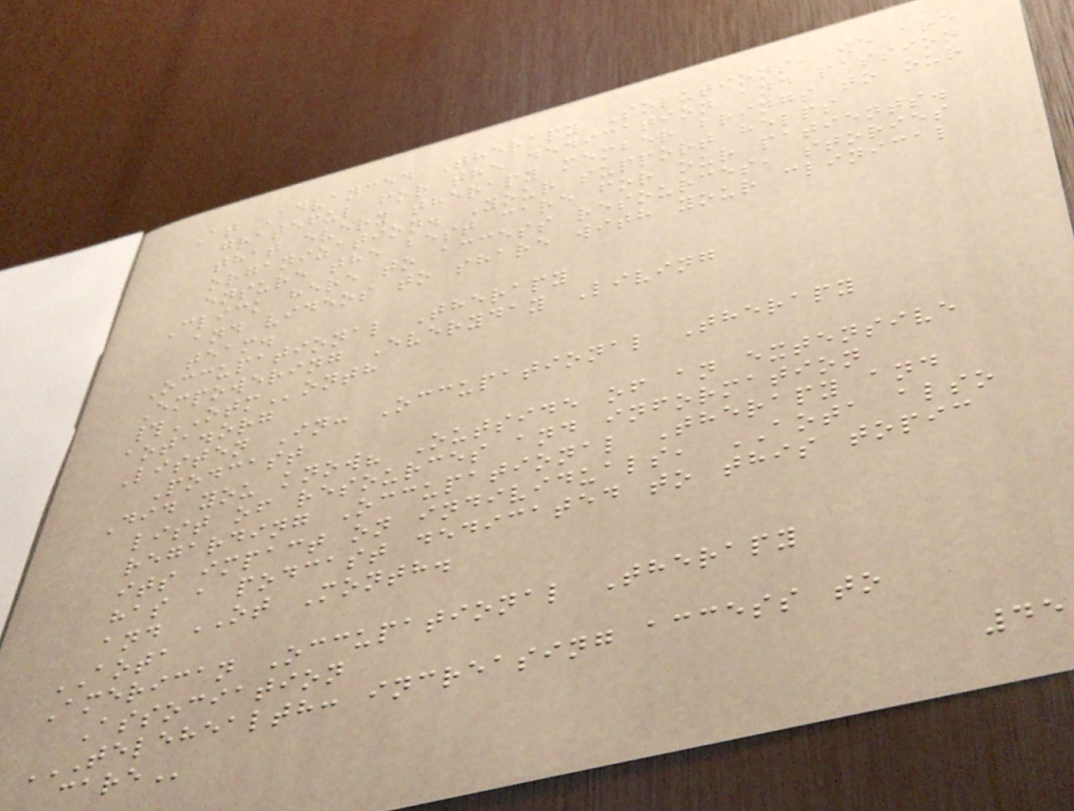At Advanced Therapy Solutions, we are
grateful for the dedication and passion
that every therapy member brings to our
organization. Your support helps
ensure the best care for our patients.
Click here to access resources, stories
and videos to share with your clinical
team.
Occupational Therapy
Empowering Everyday Living
#OTMonth
aota.org
Listen In: Occupational Therapy
Podcast
Did you know? Outside of an extensive
list of resources and information
regarding Occupational Therapy and
its impact on individuals, AOTA also
has a podcast dedicated to this topic
and OT Month.
AOTA
American Occupational Therapy
Association
TELEHEALTH: INCREASING ACCESS TO
CARE
45
